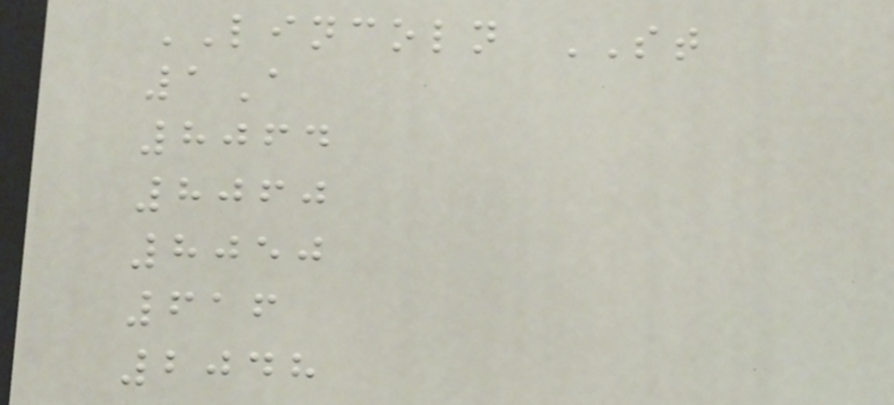LINCOLN ST
1A
8064
8060
8050
616
2048
